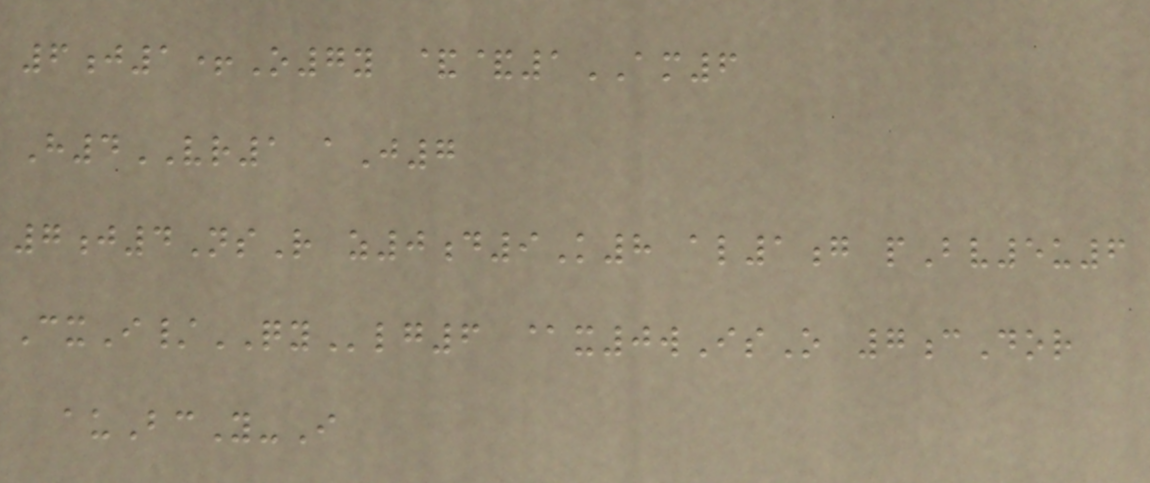6j1+O7y &&1AM6
H4VR1 aJ7
7j4NsR z0d9K8 al1g pBv5u6
CxI/QYlg6 @x0wIsO 7cDor
auBcY-I
